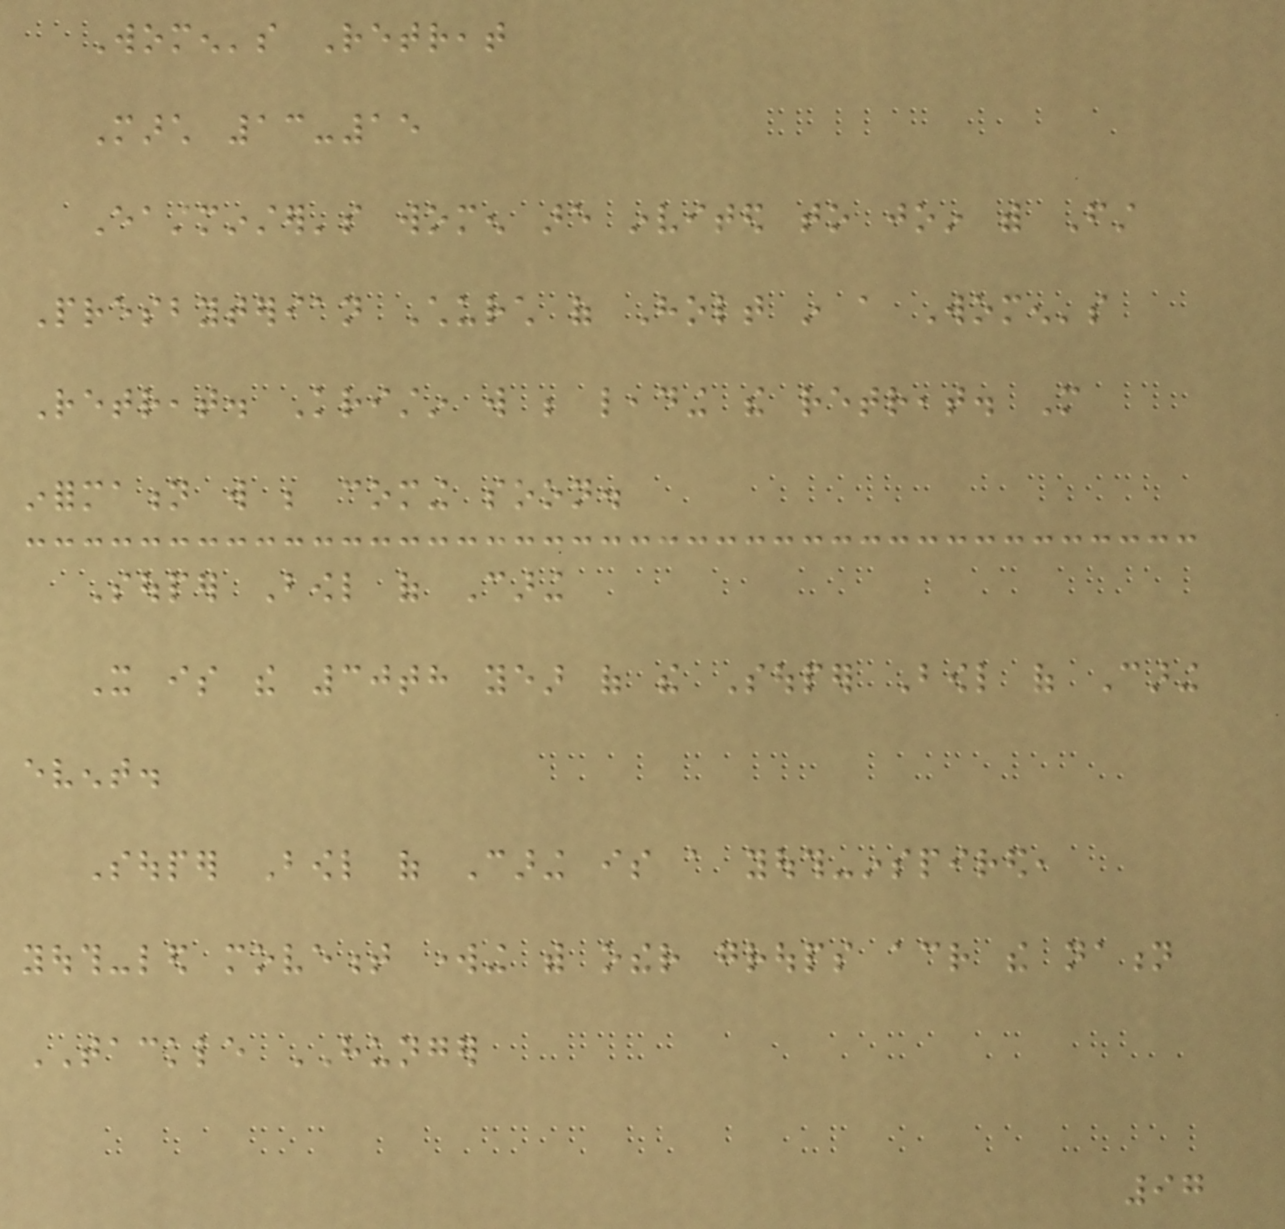Women's Retreat
March 13-15
Eastminster's women are invited to join with First
Presbyterian Church of Holt in a Women's
Retreat. Kristin will be leading the retreat. More
information will be coming soon.
Souper Bowl of Caring
It is the 30th year of the Souper Bowl of Caring
event.
Souper Bowl of Caring is a youth-inspired,
youth-led movement working with other groups across the nation
TACKLE HUNGER
97
